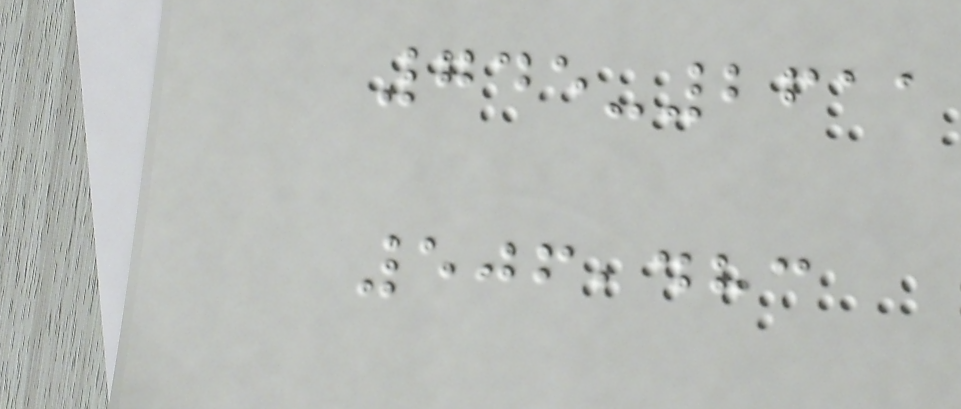745-2611
506,483
